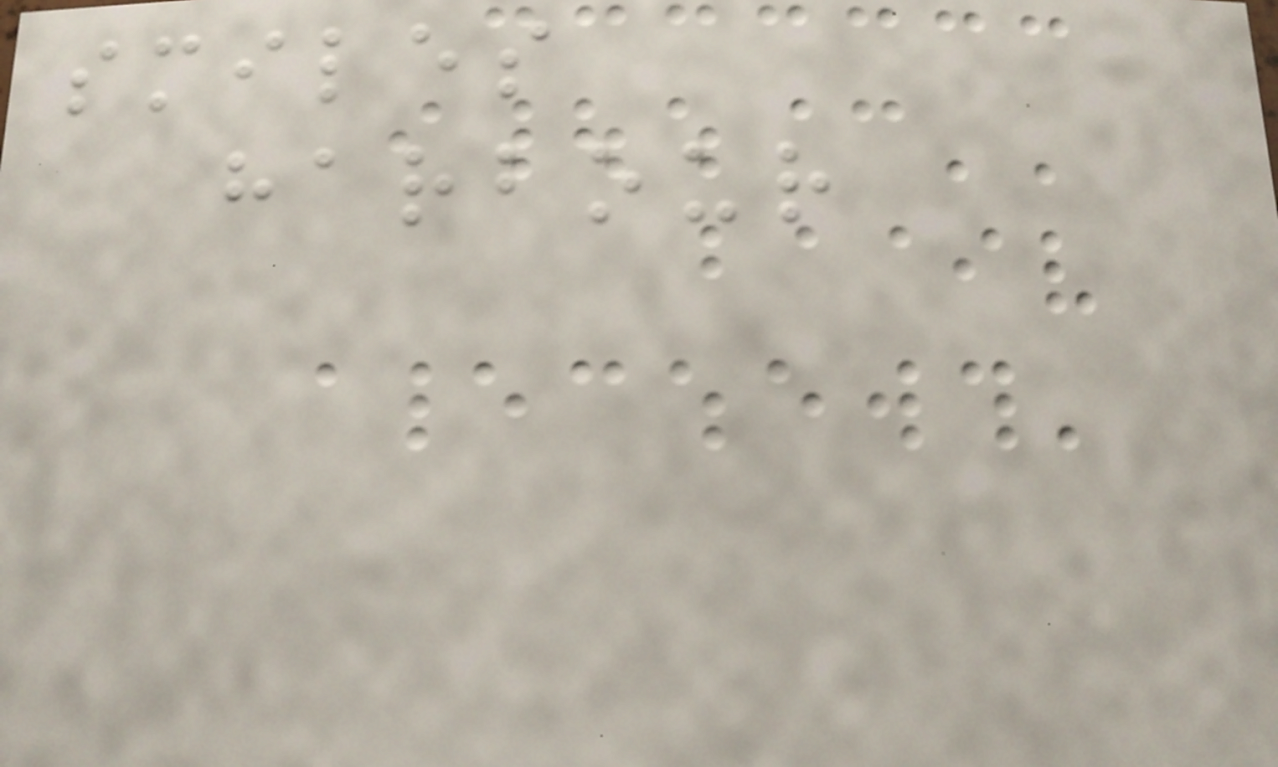smiles
harbour
